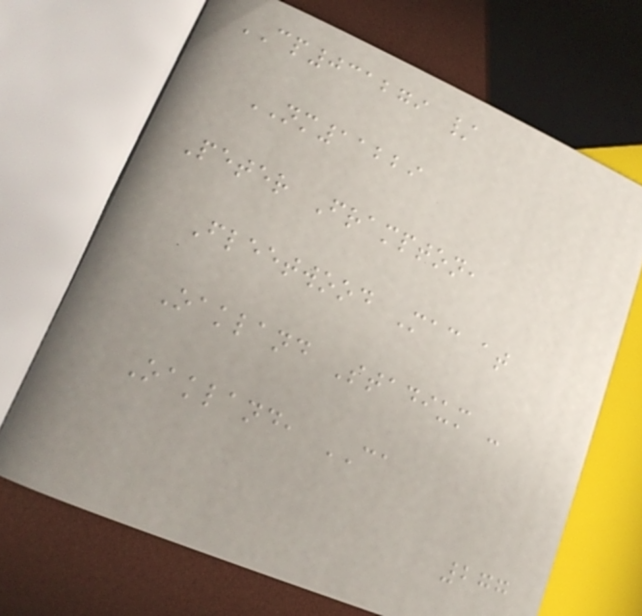CP031279 /
NM11229
Peter Frampton,
Fleetwood Mac at
Oakland Stadium -
Oakland, CA
277
